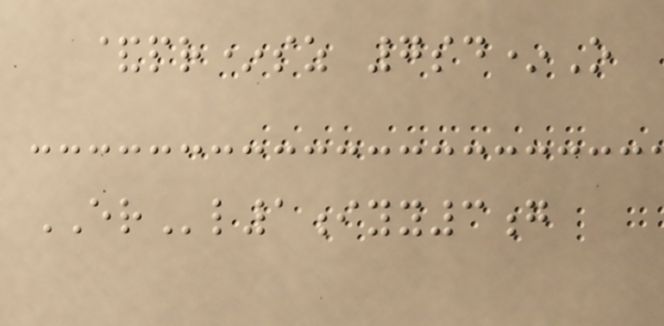&pr*sz 7sd*O
ERl1iyy3g
